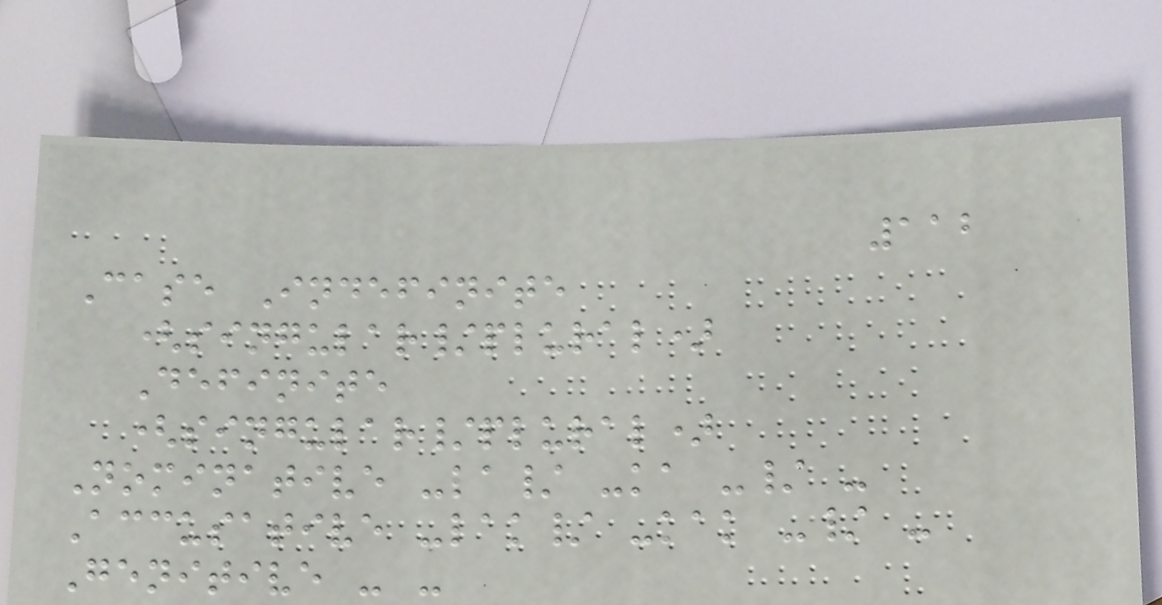112
Case Indefinite
(singular/plural)
Definite
(singular/plural)
Nominative -la/ -ka -/ -
Accusative -lak/ -kak -/ -
Genitive - -
